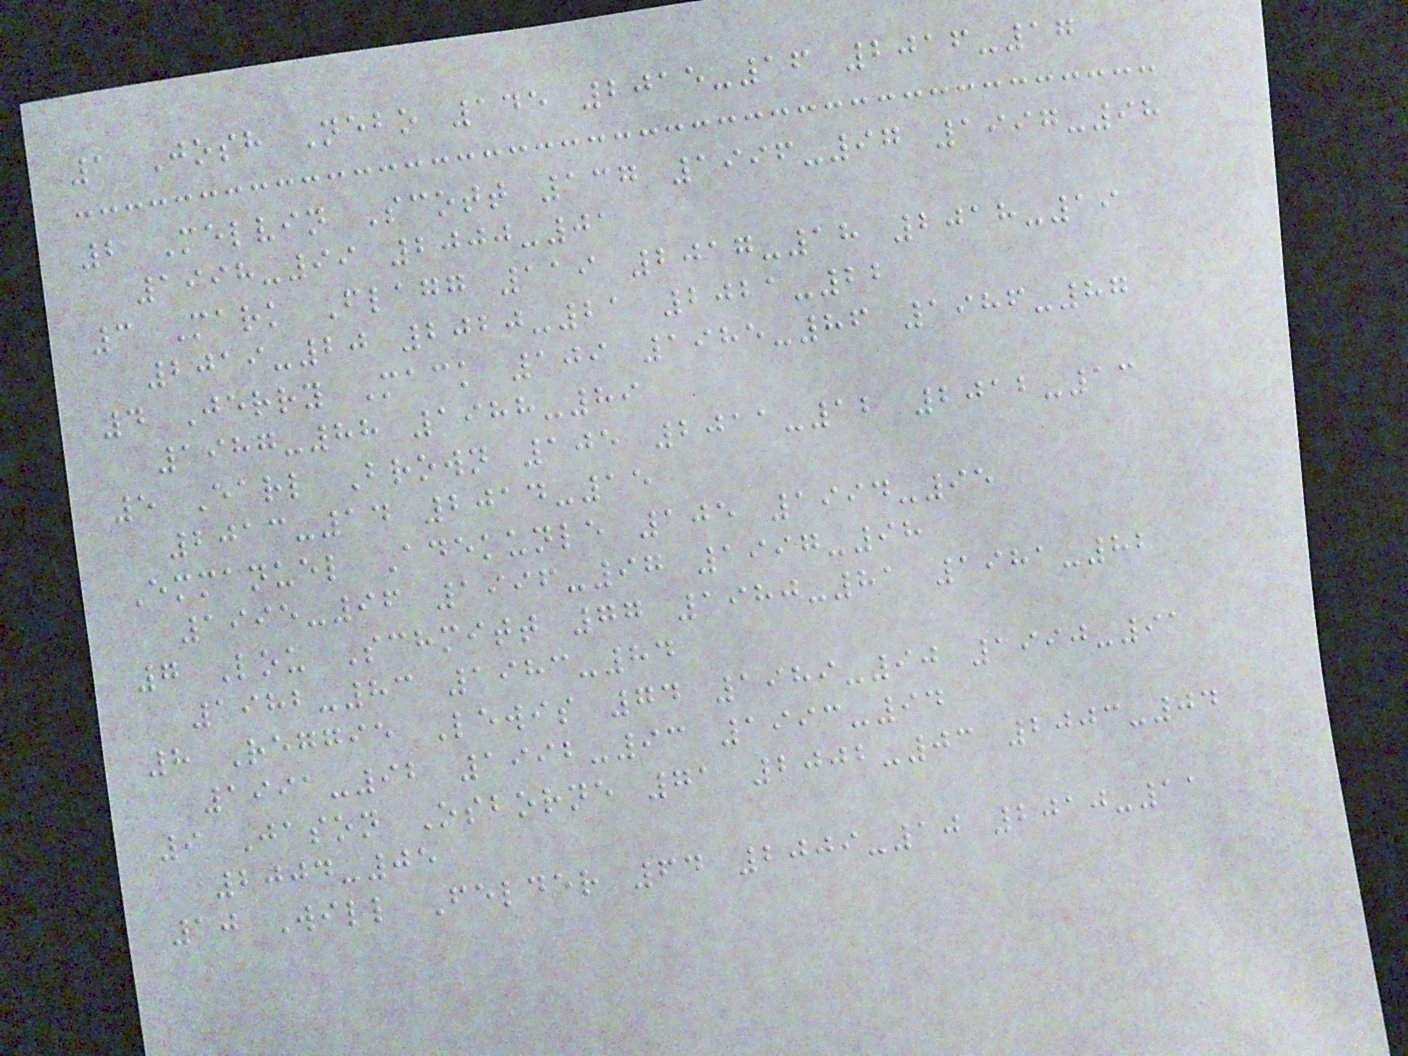1 Josh Nebo 145 2015-16 2016-17
2 Melvin Scott 137 1996-97 1997-98
1998-99 2000-01
3 Mark Flagg 119 2017-18 2018-19
2019-20 2020-21 2021-22
4 Jerry Mack 109 1985-86 1986-87
1987-88 1988-89
5 Earl Brown 105 2011-12 2012-13
2013-14 2014-15
Emmanuel Adekunle 105 1994-95
1995-96 1996-97 1997-98
7 Lou Schmitt 77 1980-81 1981-82
1982-83 1983-84
8 Reggie Lewis 74 1989-90 1990-91
1991-92 1992-93 1993-94
9 Jason Osborne 71 2002-03 2003-04
2004-05
10 Will Felder 64 2009-10 2010-11
